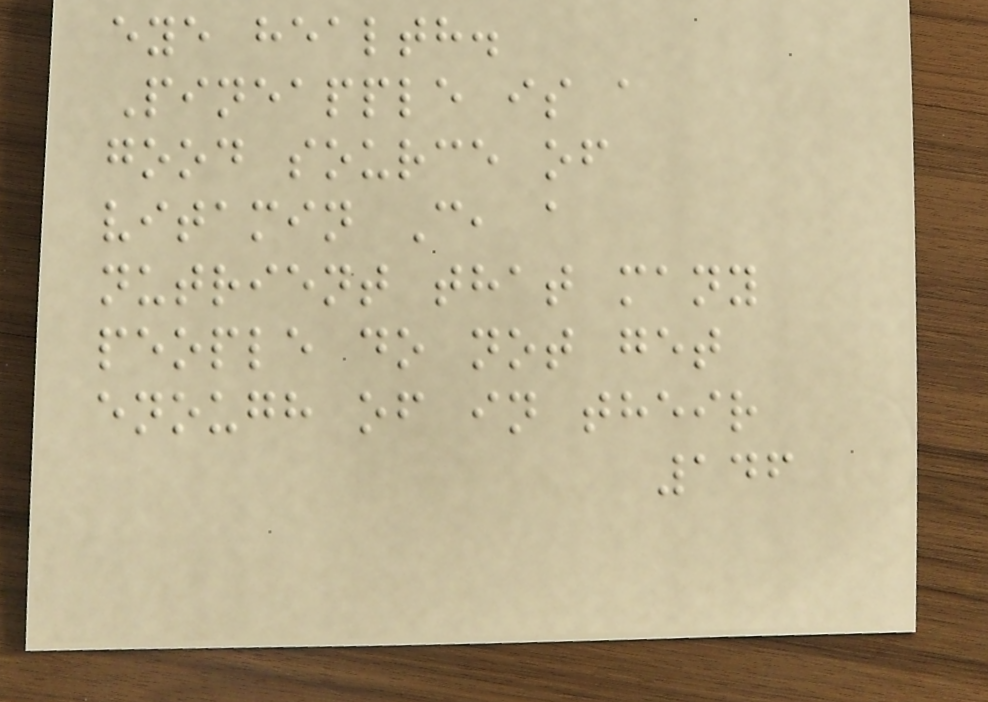eye health.
Pineapple is a
good source of
vitamin C, a
nutrient that many
people do not get
enough of in their
146
